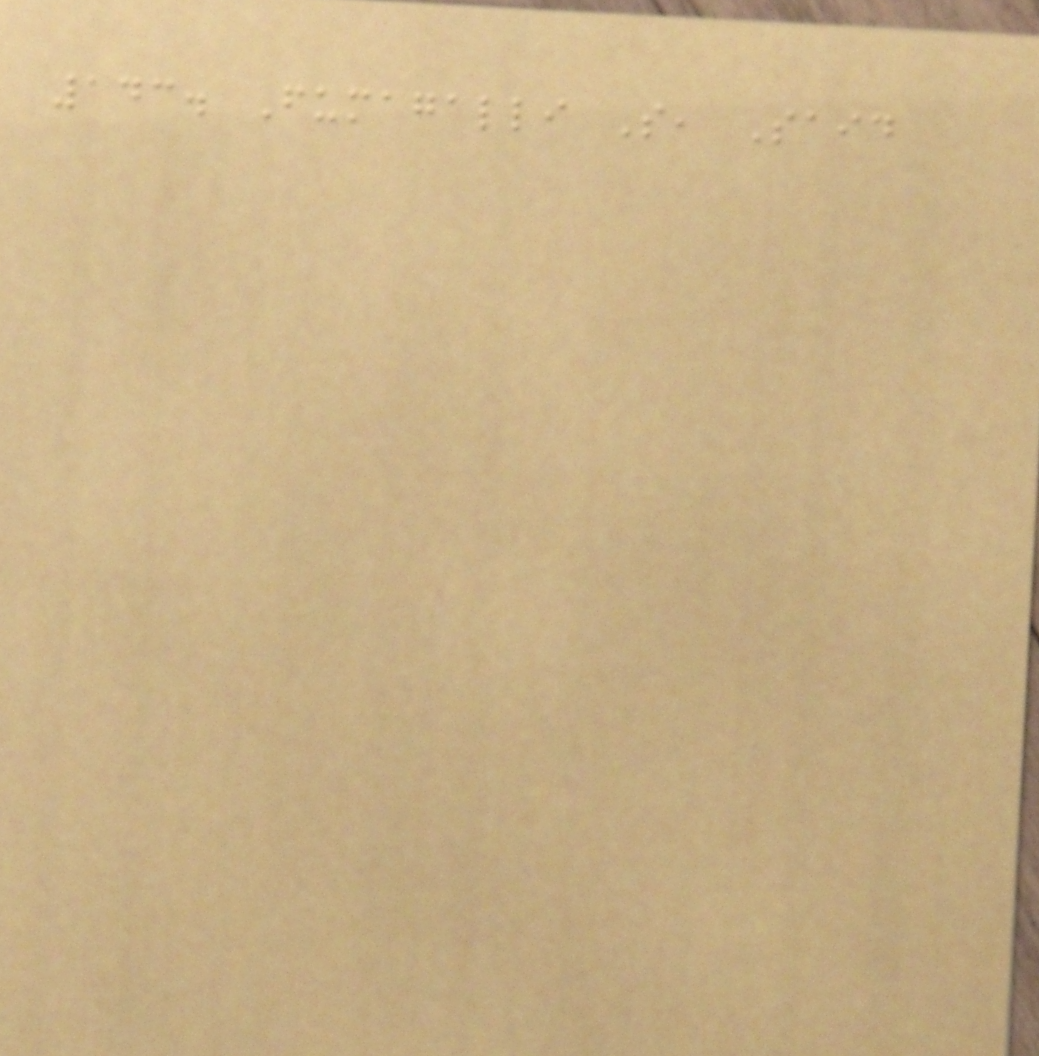143. Fumagalli S, Said
